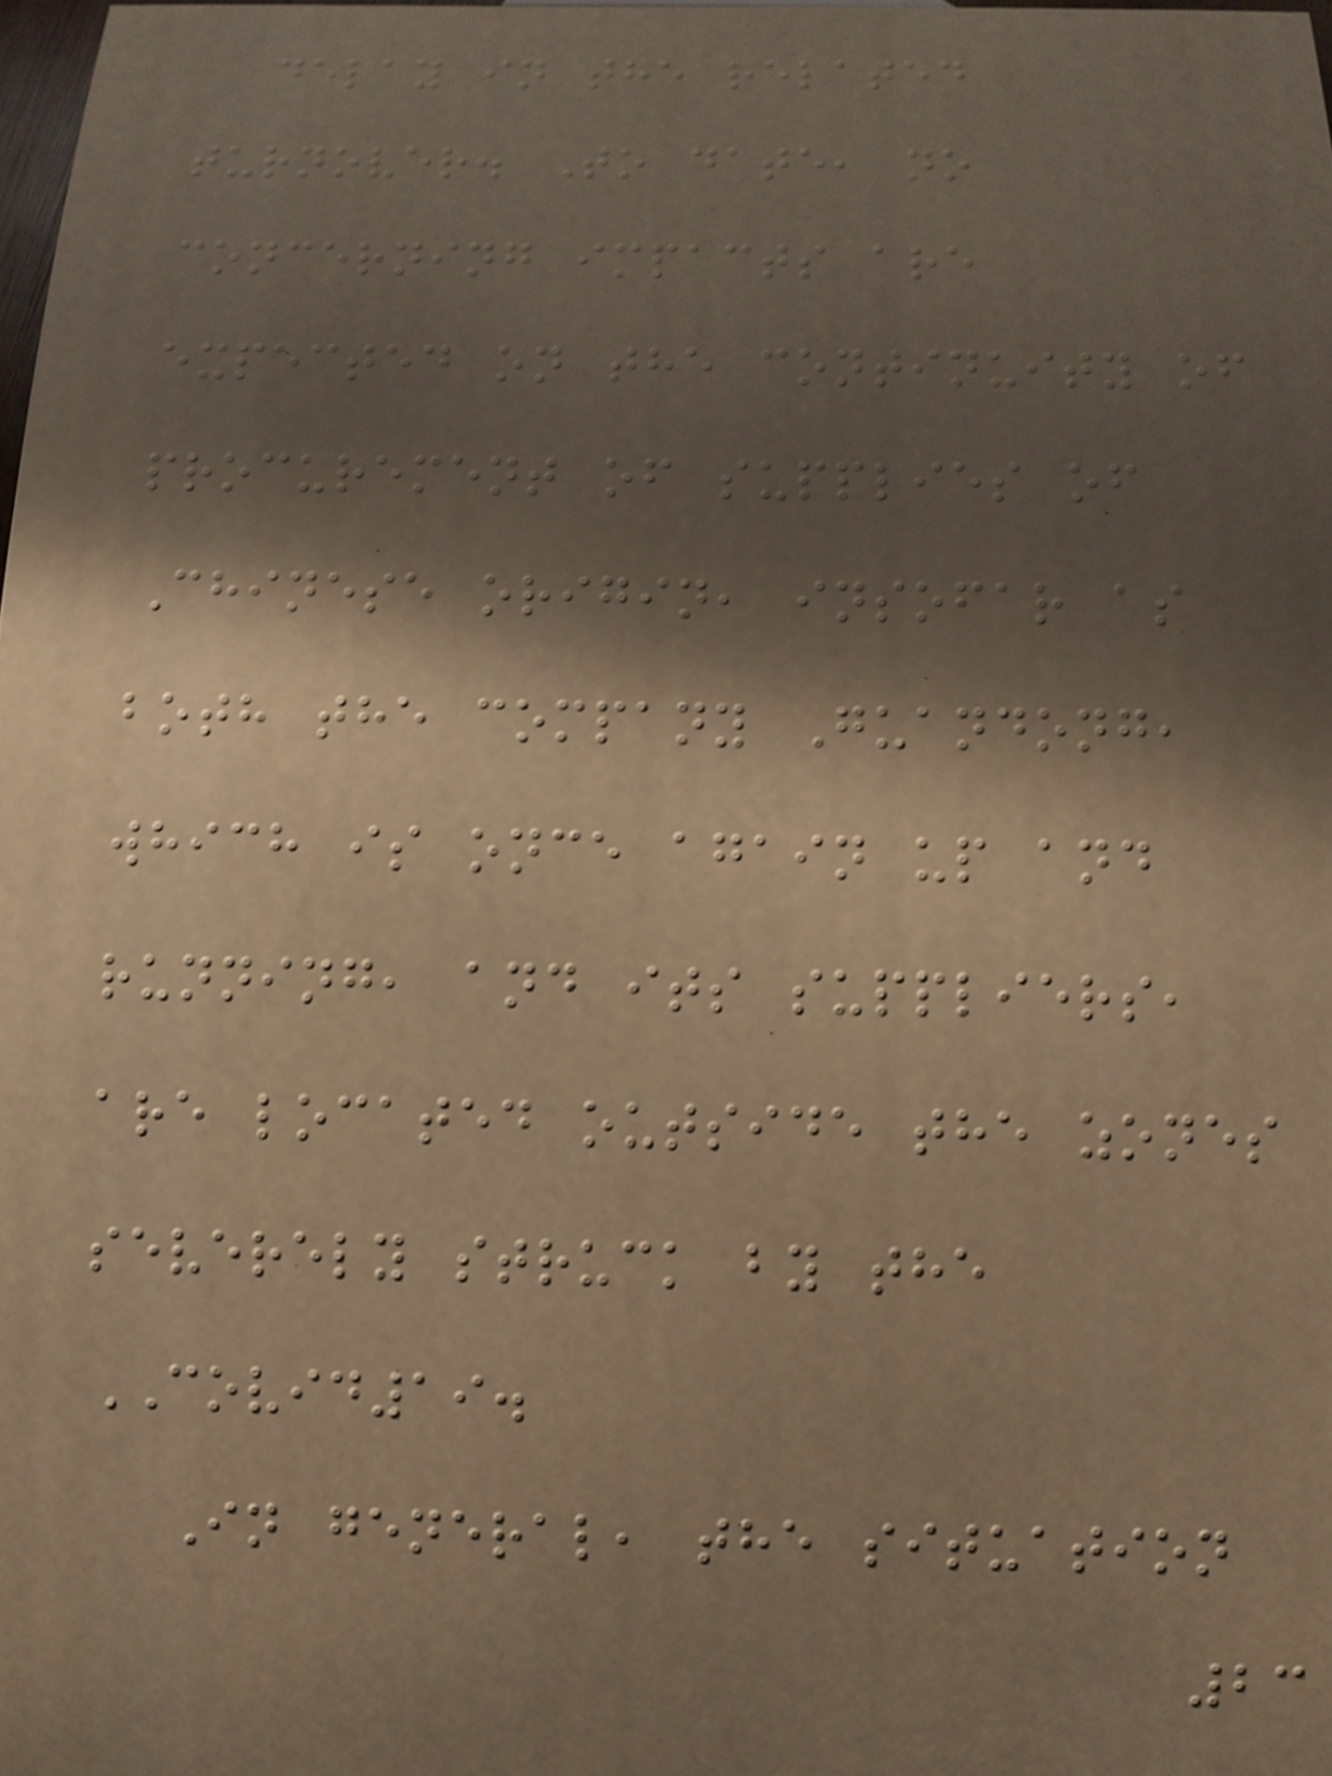delay in the related
turnover. To date, no
concerning impacts are
expected on the continuity of
procurement of supplies of
Chinese origin, insofar as
both the company Guandong,
which is once again up and
running, and its suppliers,
are located outside the zones
severely struck by the
COVID19.
In general, the situation
23
